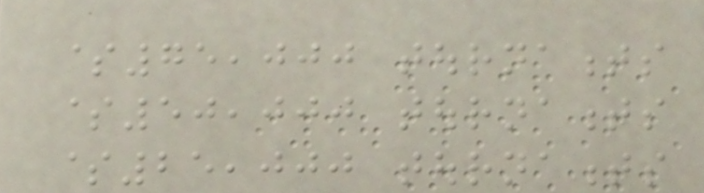$75,000 tournaments
$50,000 tournaments
$25,000 tournaments
